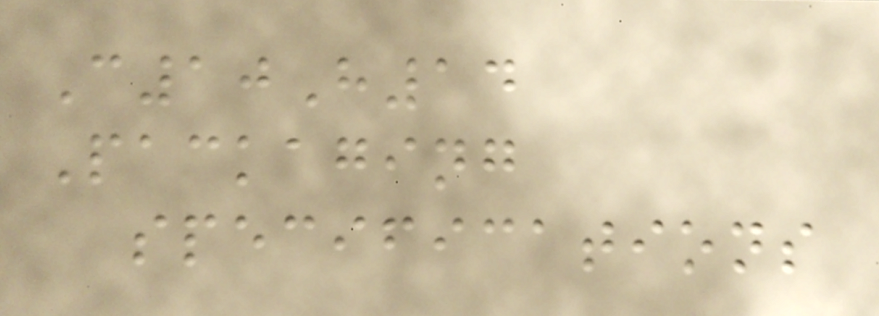C10H14
Packaging
specifications
